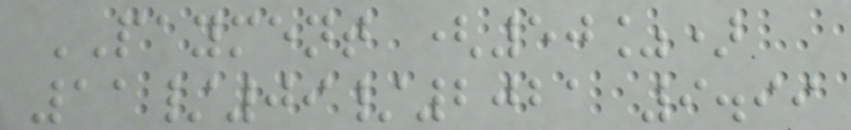PAYMENT (50%)
11/09/2021 9.99
